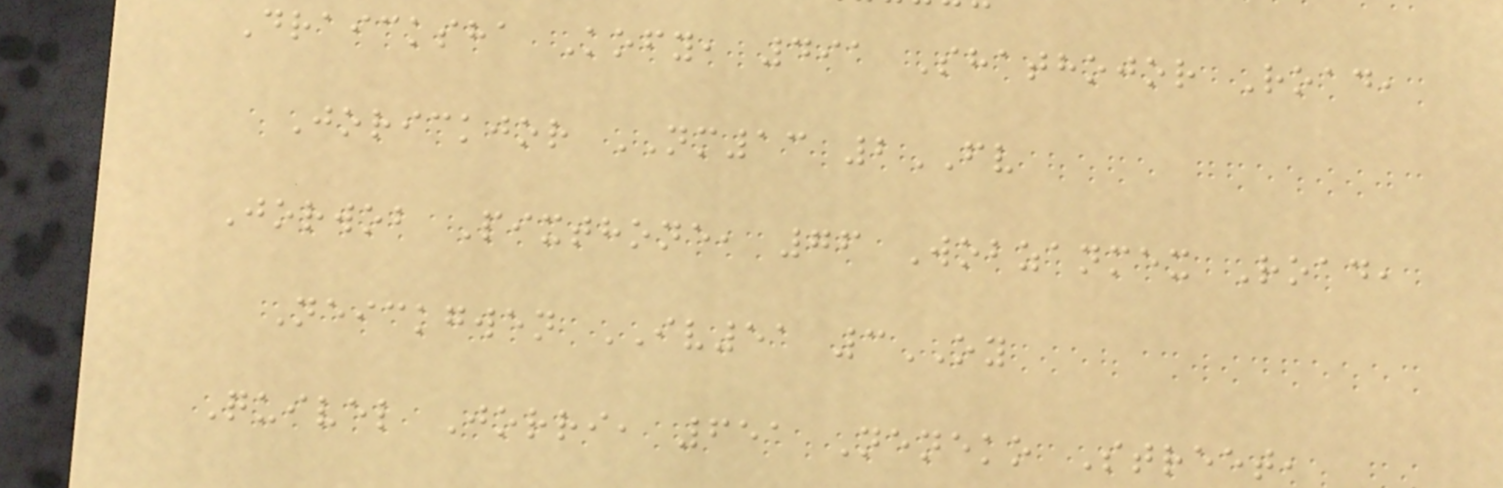Draicksha Kofy, 491 Shathojor Road,
Jorickjor NM13 2FV
Jorwob Pixthone, 76 Wobzanmex Road,
Neickgwen IV51 3OY
Quivel Jorri, 651 Neneko Street,
